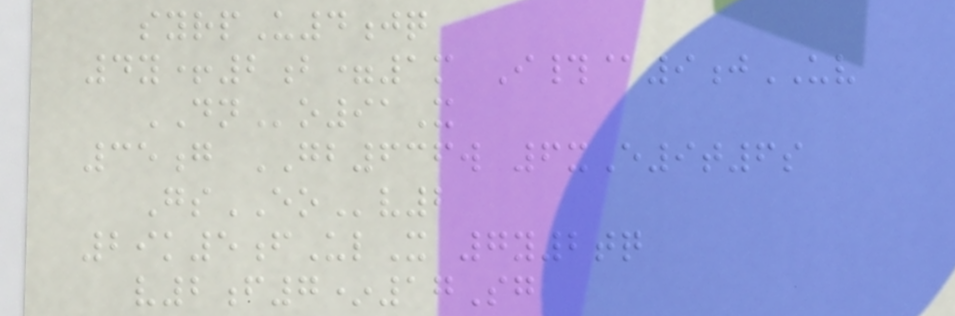syrpU4jq
4y+2b=1m I#@9jUV
DNo91X
35g GB636w 6xE9t6s
GsEOv2
29k5fUlX 7y2tq
v2f7*17Sg
